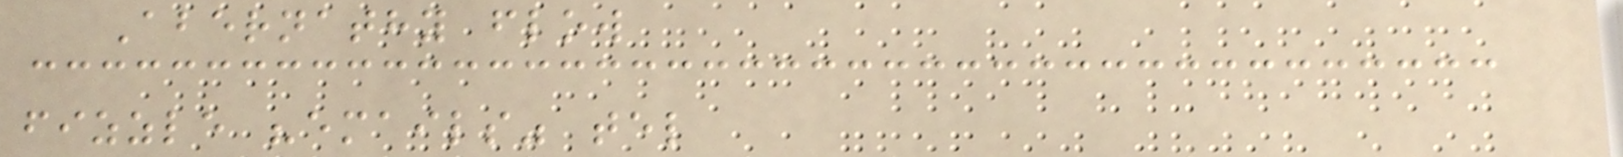Abernathy flow
fizzle "emails" tel
